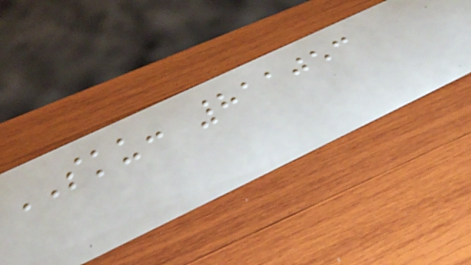SKU: 811053
